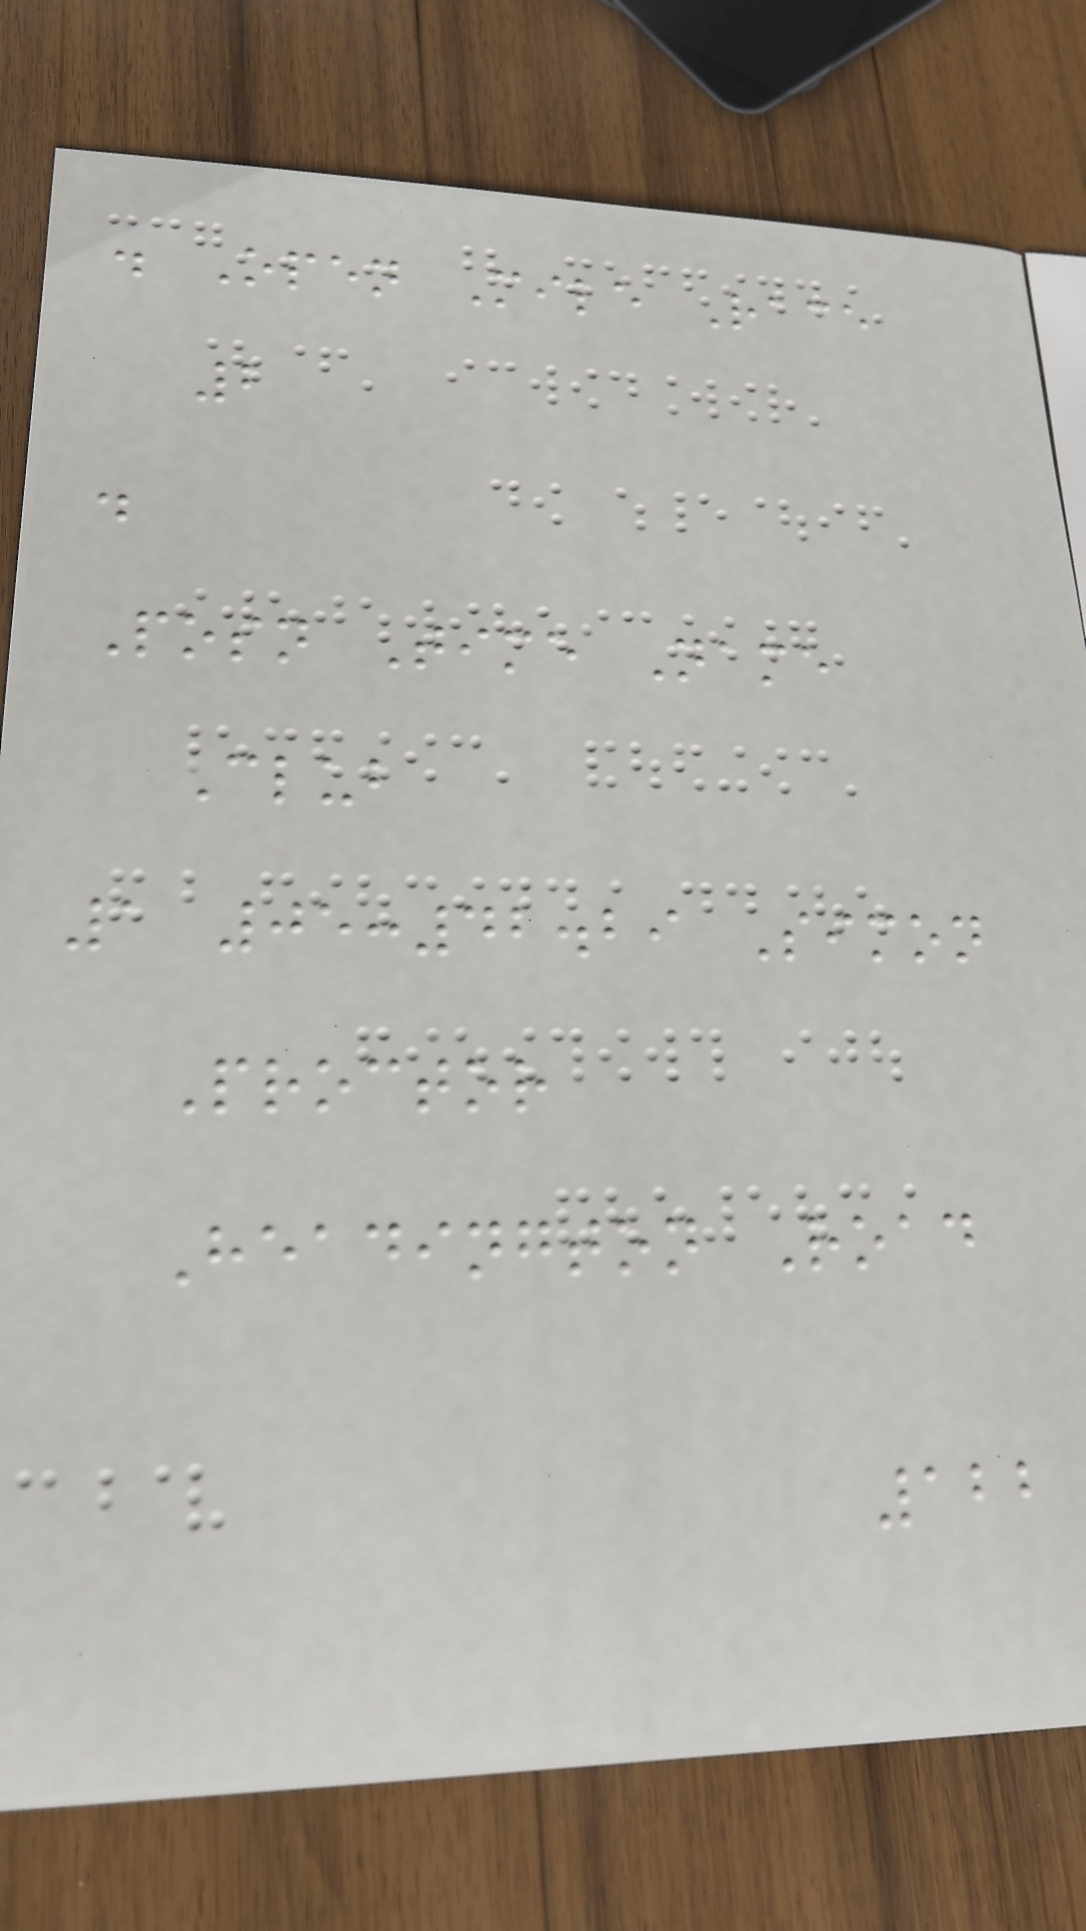. Open Mile Race
2
.
Posn Time Name
Club
1 05:42.29 Simon
Proctor
Headington Road
122
